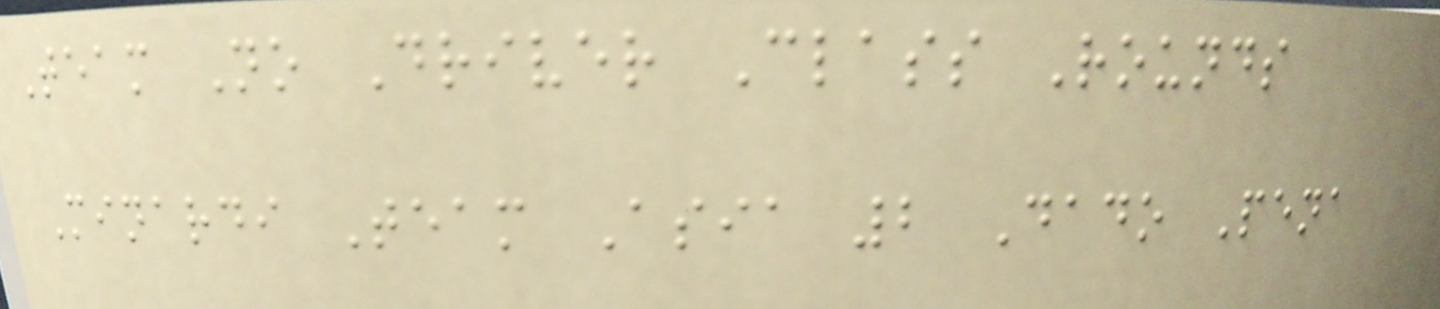Team No Driver Class Rounds
Minardi Team Asia 2 Dado Pena
